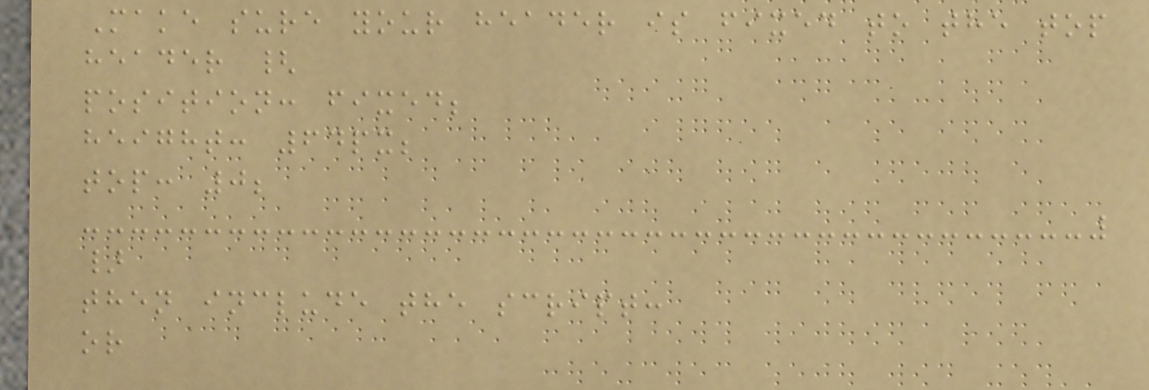Make sure your header is fixed to the top
header {
position: fixed;
height: 64px;
top: 0;
}
then include the script:
or
